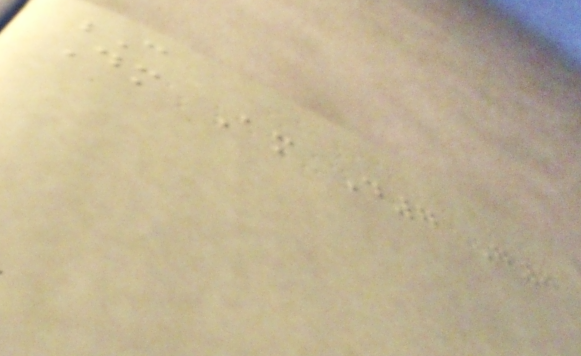C
Dm Am D7 G7
